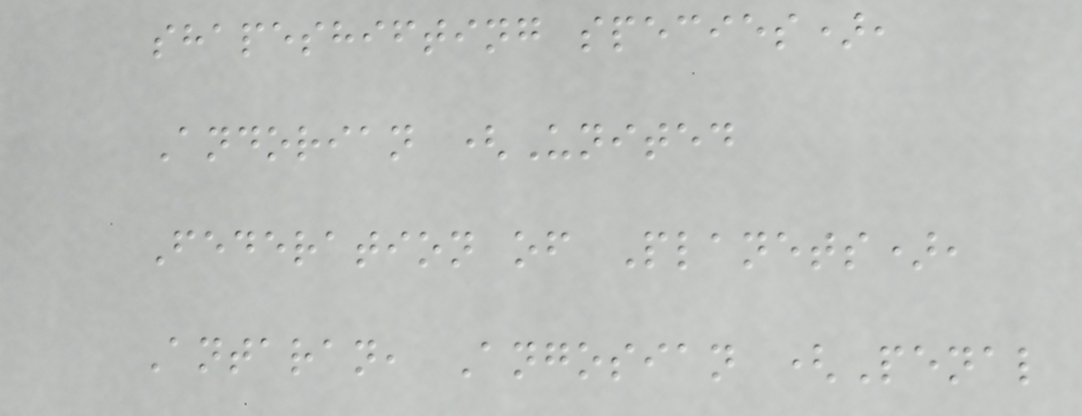shapeshifting species),
Andorian (United
Federation of Planets),
Antaran, Angosian (Penal
